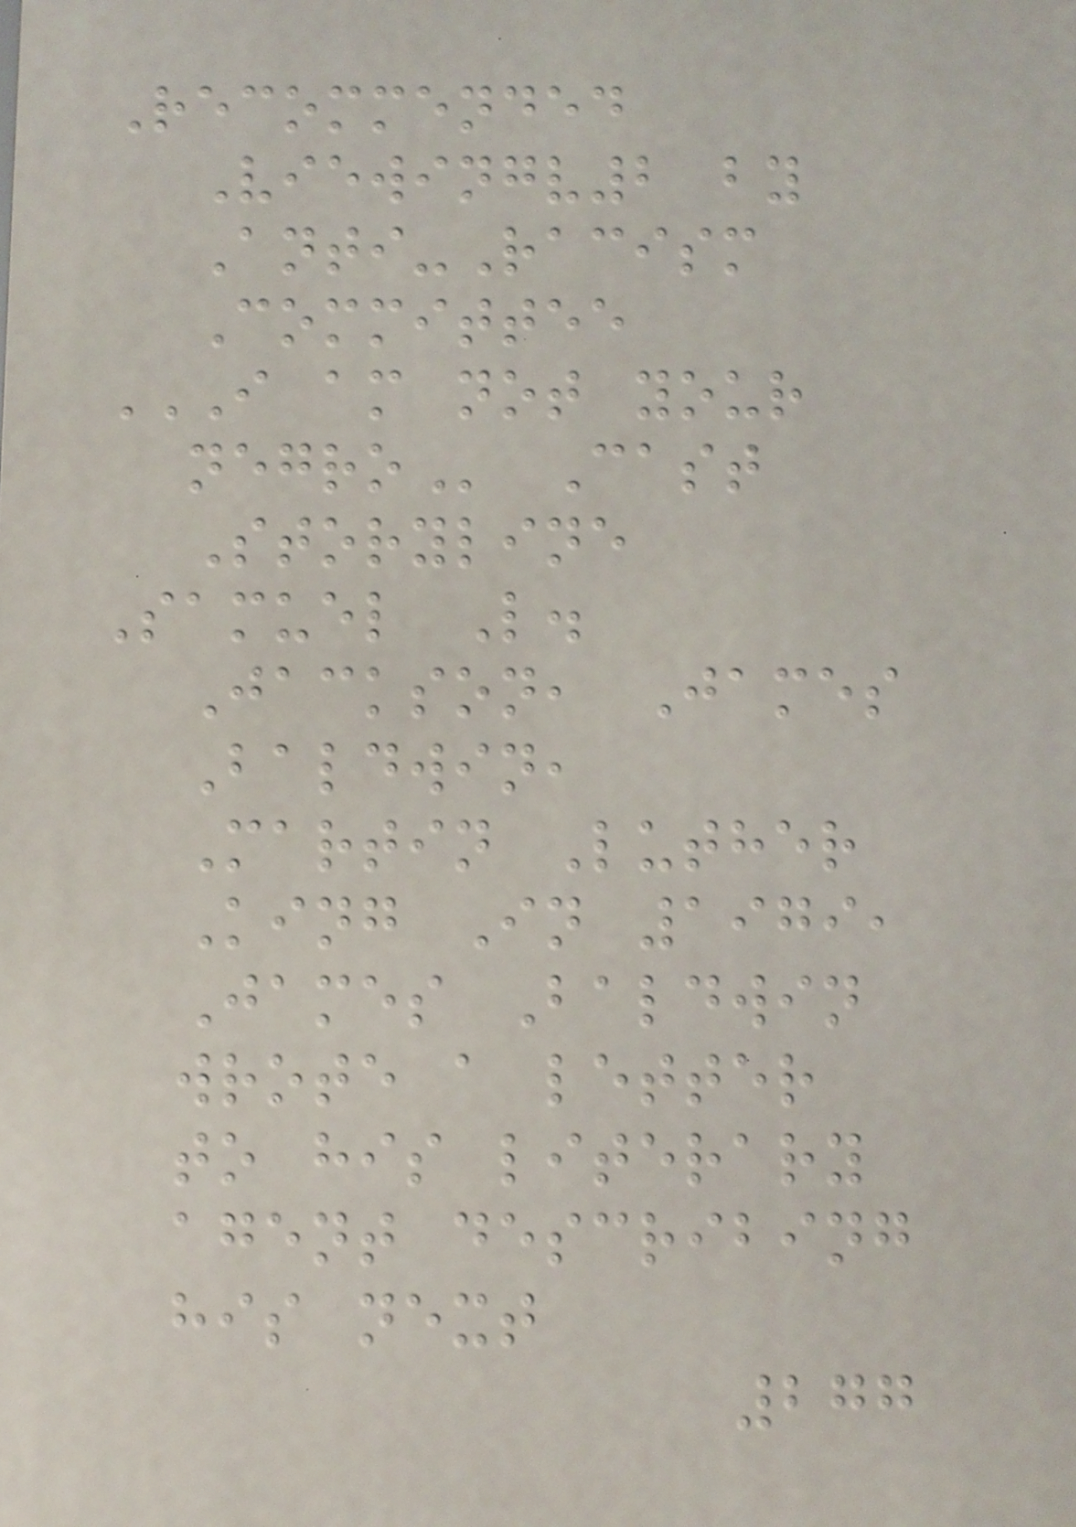Recommended
Viewingv2 by
Anti-Racism
Committee
I AM NOT YOUR
NEGRO Cast
Storyline
Samuel L.
Jackson, James
Baldwin,
Martin Luther
King In 1979,
James Baldwin
wrote a letter
to his literary
agent describing
his next
277
